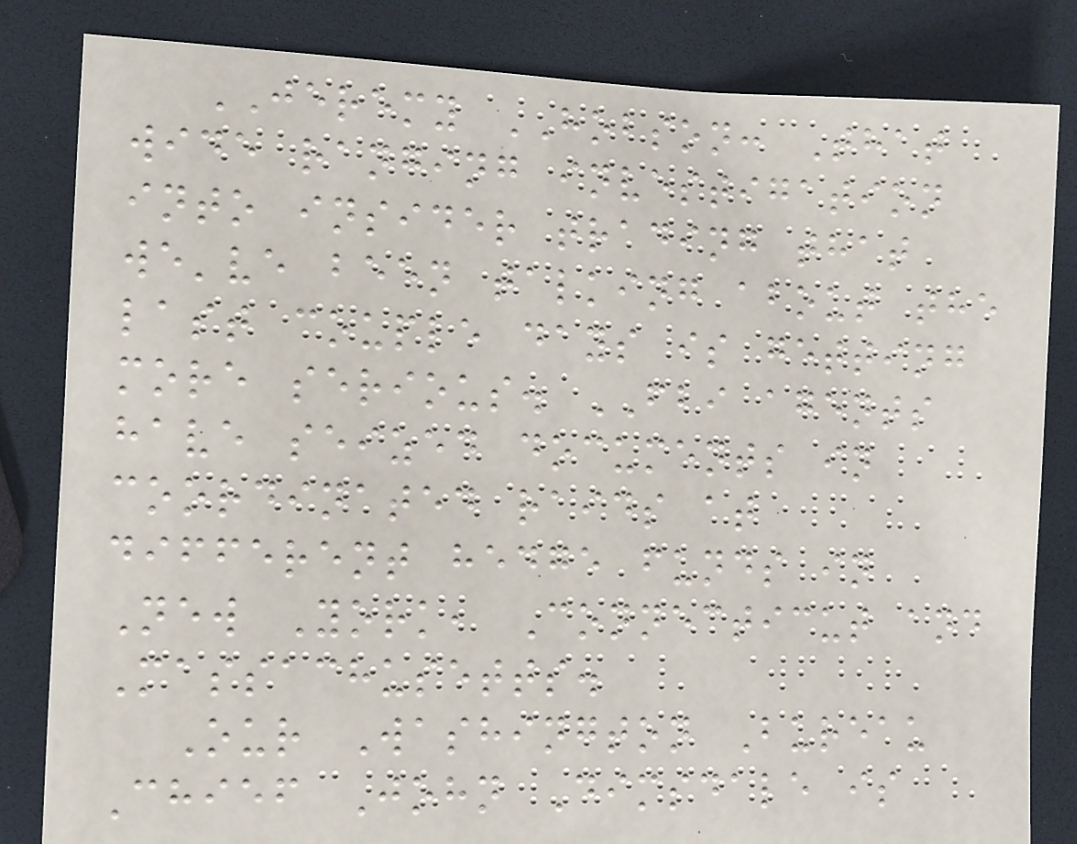JEREMY HOBSON: That
wide ranging investigation
into insider trading that
we've been talking about the
last couple days is getting
more serious. FBI agents
have seized documents in
coordinated raids at
different hedge funds in
New York, Connecticut and
Massachusetts.
Our Washington Bureau
Chief John Dimsdale is
